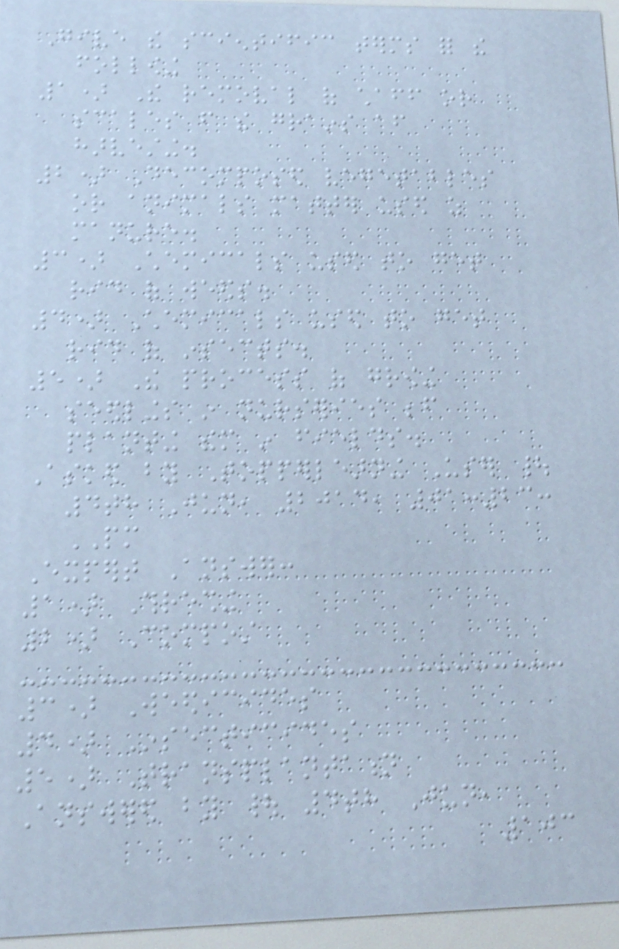Give the scientific terms for the
following
1) The removal of chaff or
scales from the grains after
harvesting.
2) Decomposed vegetables
or animals matter used as
manure.
3) Chemicals used to get
rid of weeds.
4) Chemicals used to get
rid of insects.
5) The process of growing
seedlings in nurseries before
planting them in fields.
Asked by Topperlearning User |
4th Jun, 2014, 01:23:
PM
Expert Answer:
1) Threshing
2) Compost
3) Weedicides
4) Insecticides
5) Transplantation
Answered by | 4th Jun,
103
